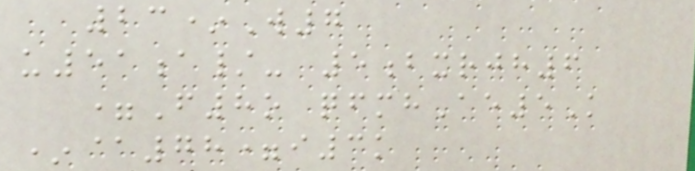23*W7
u51a/- 5bxrjh6
=F8o qfmhAe5K
*@78=i3k
